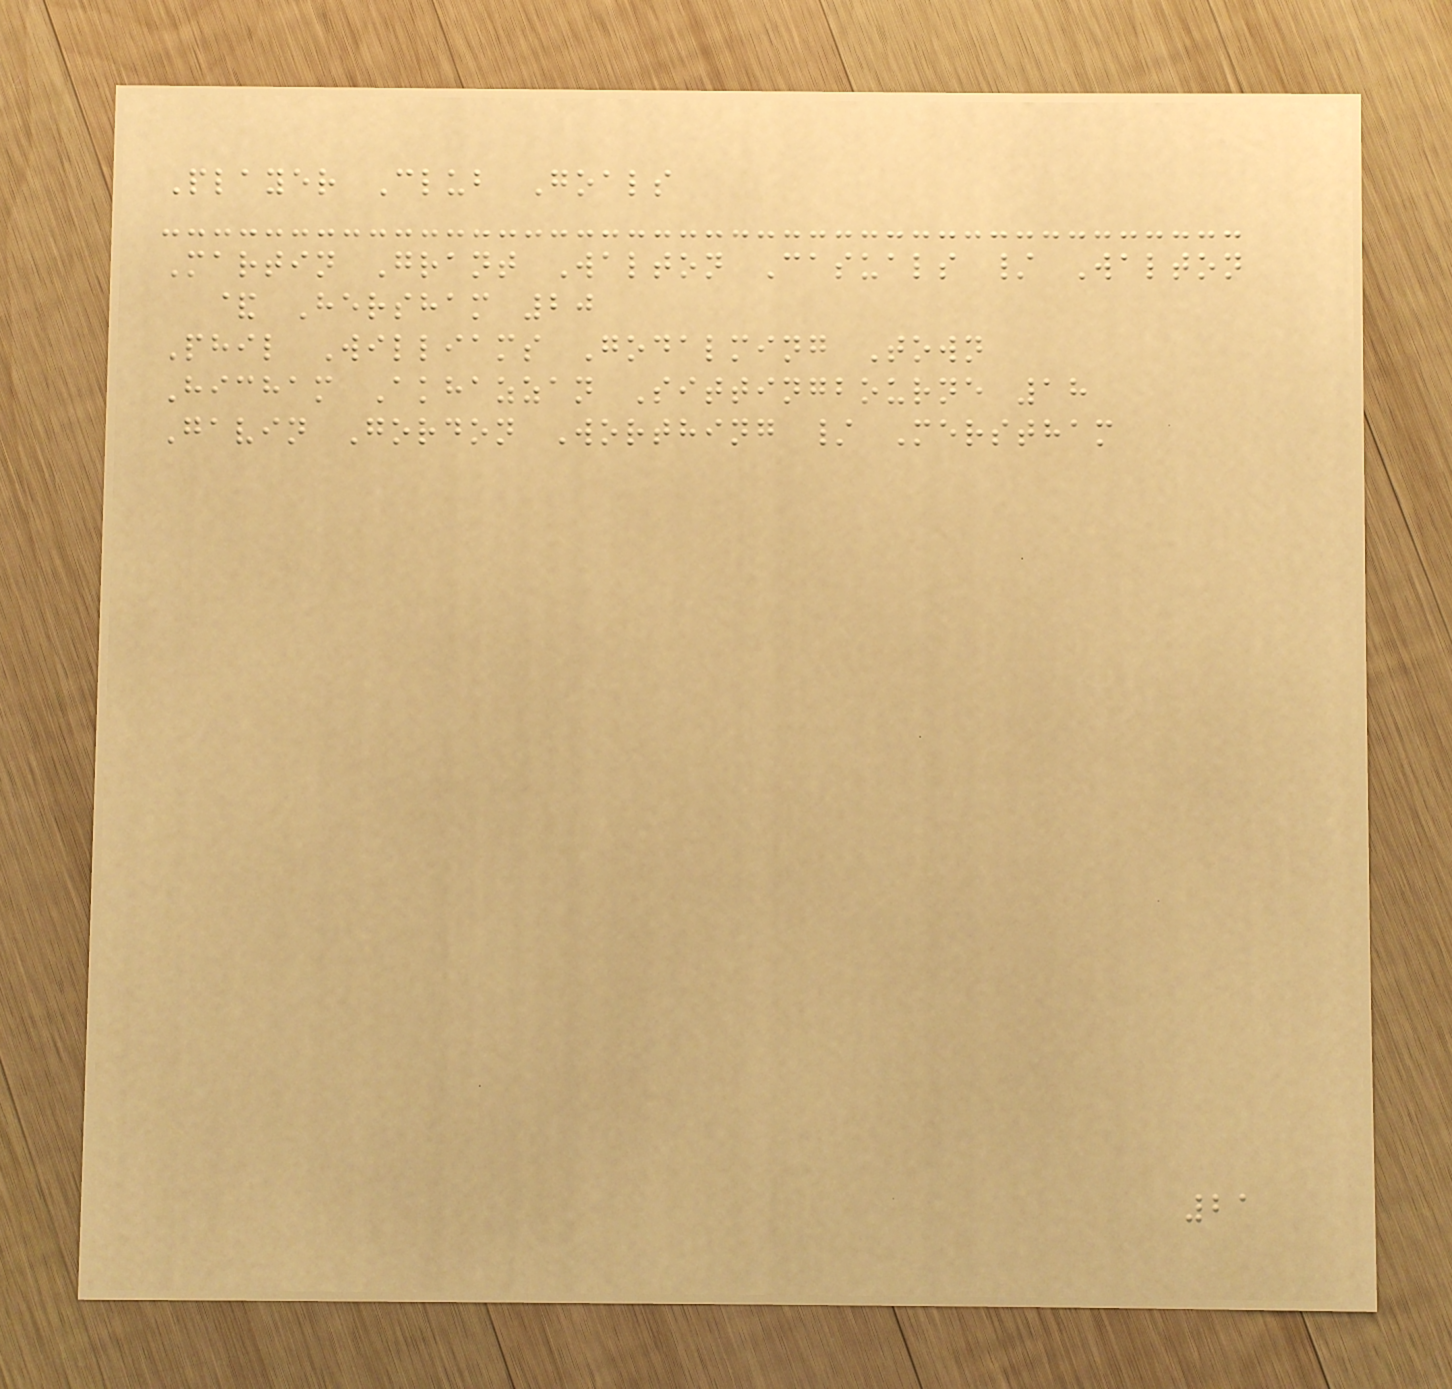Player Club Goals
Martin Grant Walton Casuals / Walton
& Hersham 20
Phil Williams Godalming Town
Hicham Akhazzan Sittingbourne 18
Gavin Gordon Worthing / Merstham
21
